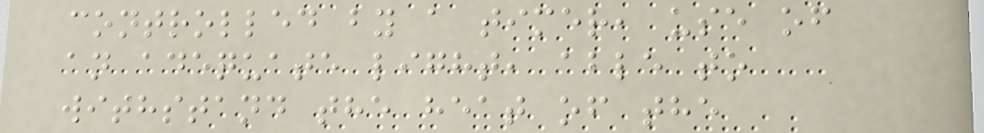controlled by a timer, use of
an adequate light, able to
withstand the heat of the
